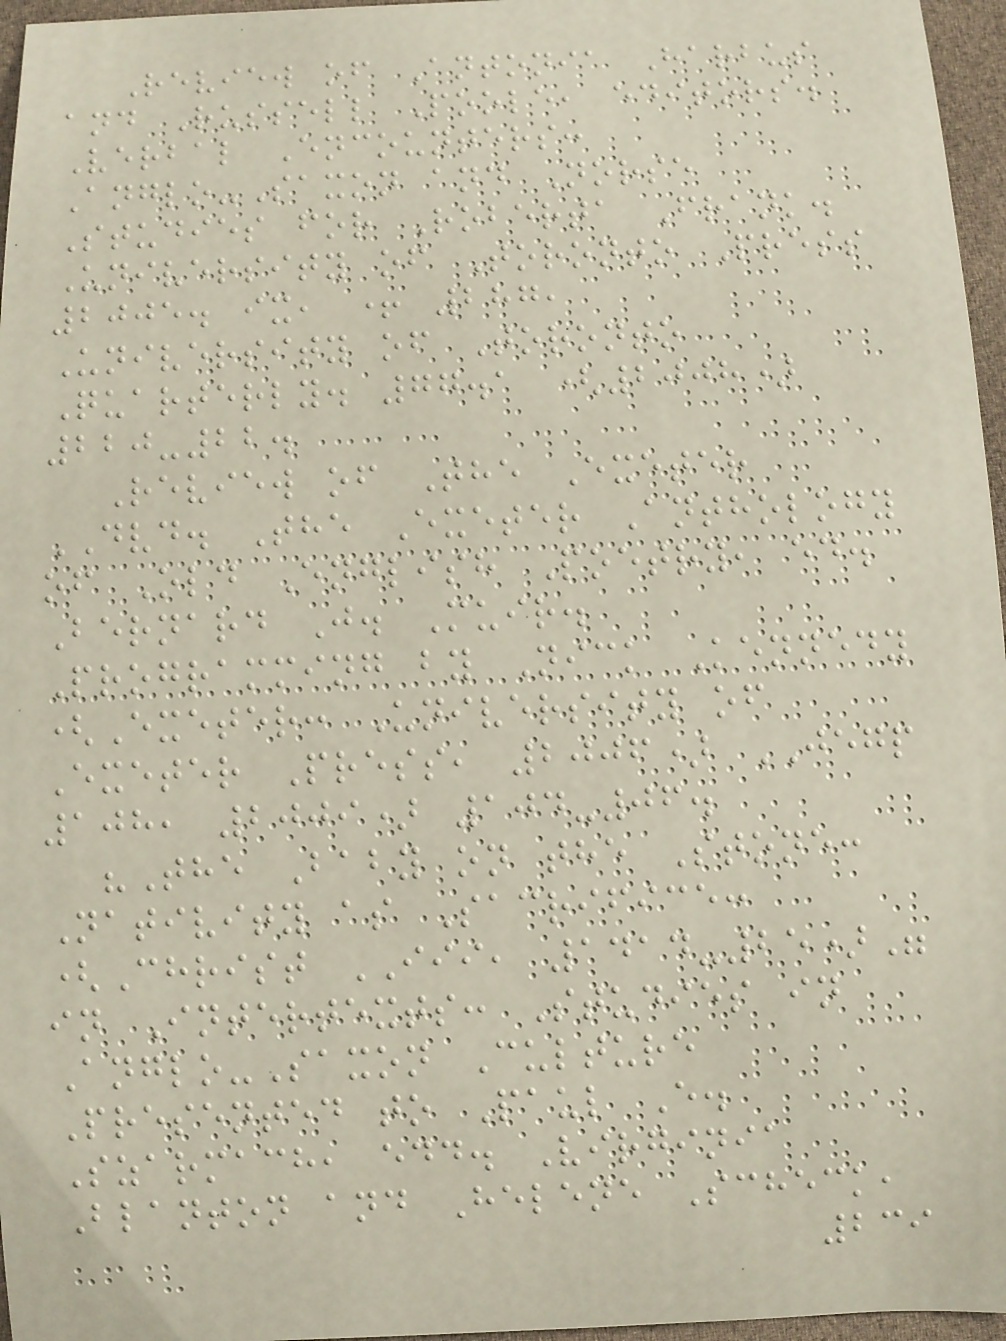Review of Antonia Harbus
and Russell Poole, editors.
Verbal Encounters:
Anglo-Saxon and Norse
Studies for Roberta Frank.
University of Toronto Press
2005. ix, + 287,
University of Toronto
Quarterly. 77.1 (2008)
220-22.
Review of The Exeter
DVD. The Exeter Anthology
of Old English Poetry, ed.
Bernard J. Muir.
Programming by Nick Kennedy
(Exeter: University of
Exeter Press, 2006) JEGP
108, 2009) 104-06.
"The Baby on the Stone:
Nativity as Sacrifice:
(Christ III, 1414-25)"
in Intertexts: Studies in
Anglo-Saxon Culture
Presented to Paul E.
Szarmach, edd. Virginia
Blanton and Helene Scheck,
239
